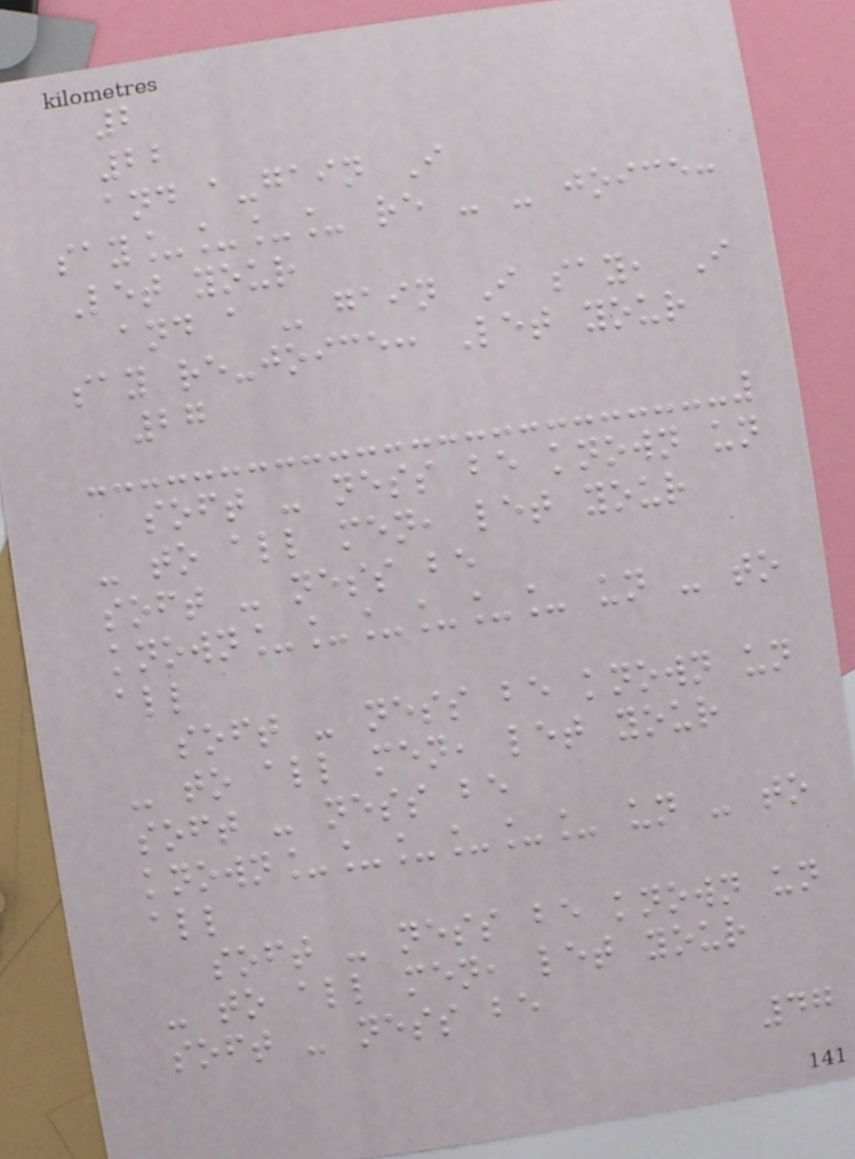2
22
and a-gain I
say____ re - - joice:
Let your
and a - gain I say, I
say re-joice: Let your
27
soft - ness be known un
- to all men, let your
soft - ness be
known______ un - to
all
soft - ness be known un
- to all men, let your
soft - ness be
known______ un - to
all
soft - ness be known un
- to all men, let your
soft - ness be
47
